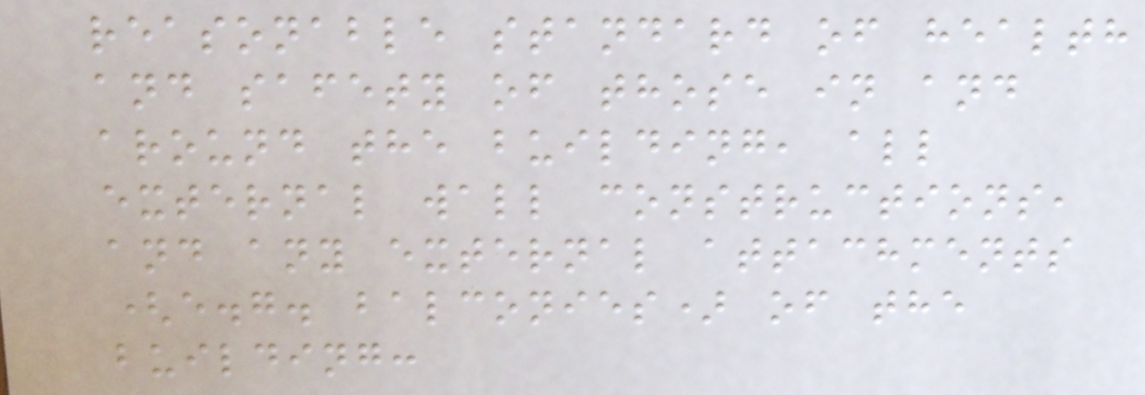reasonable standard of health
and safety of those in and
around the building, all
external wall constructions,
and any external attachments
(e.g. balconies) of the
building:
